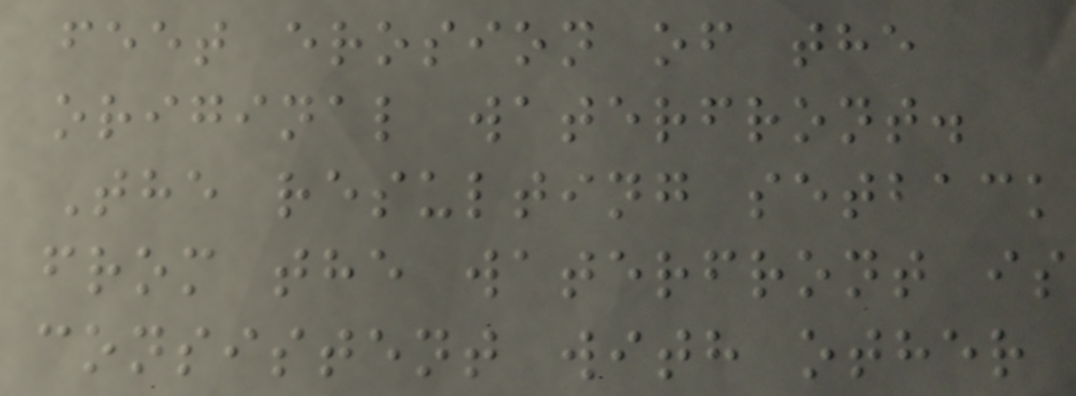feet erosion of the
original waterfront.
The resulting setback
from the waterfront is
consistent with other
